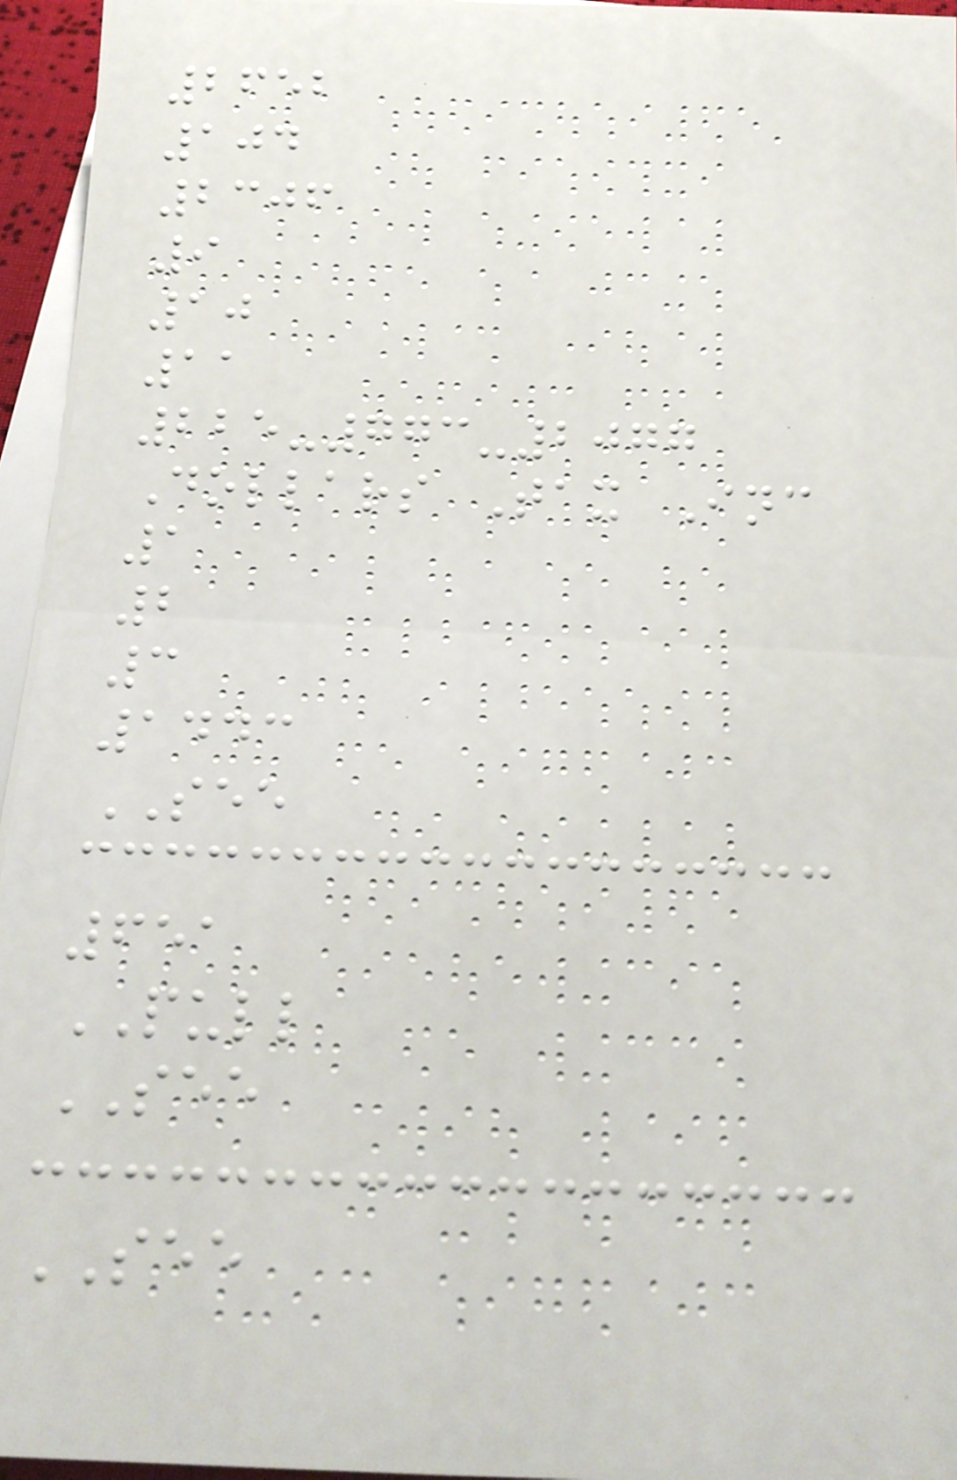2652
104
2306
9
10
11
225-773-2077
Dollars Tax Inc
1
2
3
1443
SEE
651
PULL
SEE
SEE
